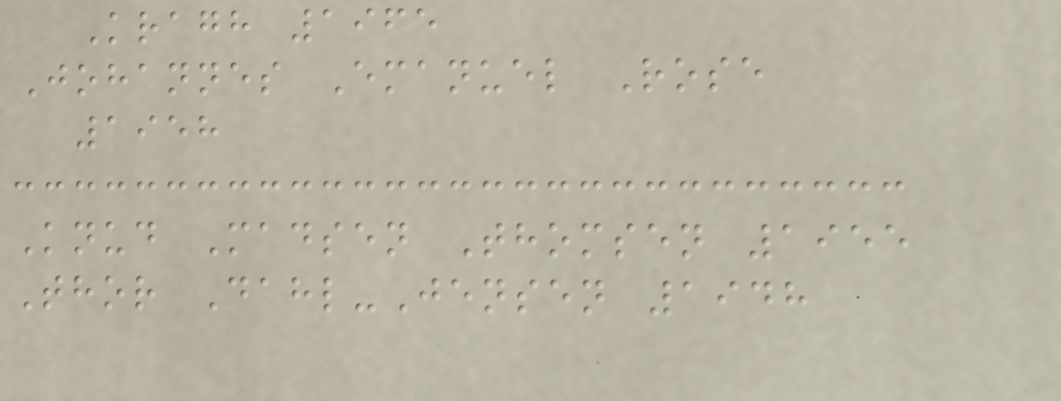Kragh 1965
Johannes Emanuel Rose
1958
Knud Madsen Thomsen 1955
Thor Dahl-Jensen 1948
